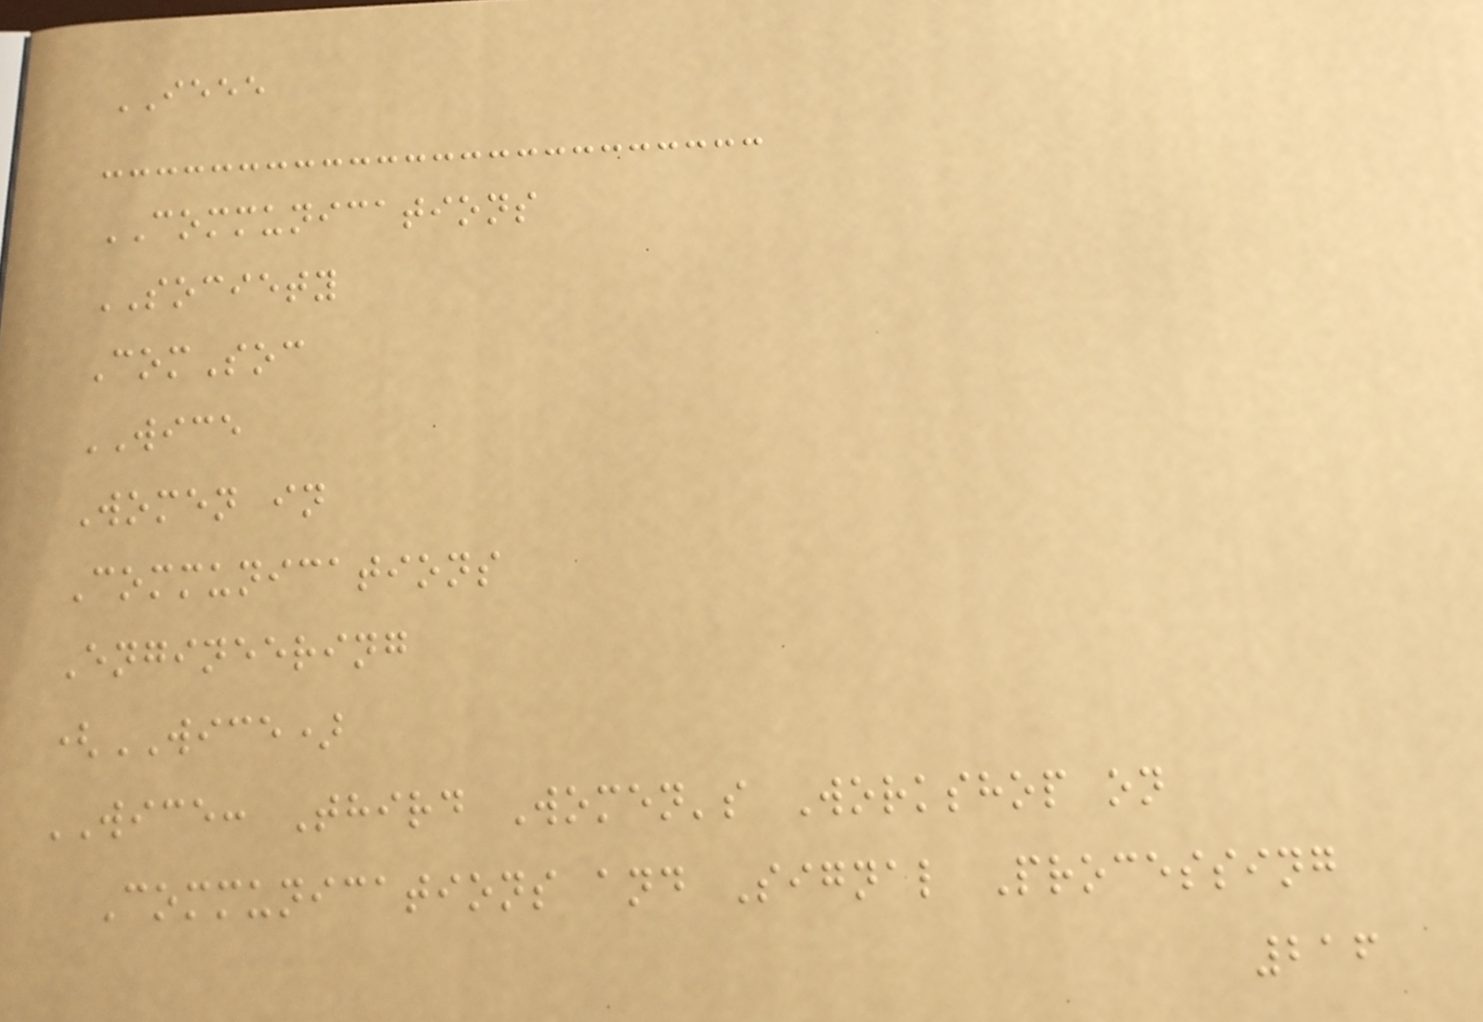IEEE
COMMUNICATIONS
SOCIETY
ComSoc
WICE
Women in
Communications
Engineering
(WICE)
WICE: Third Women's Workshop on
Communications and Signal Processing
216
